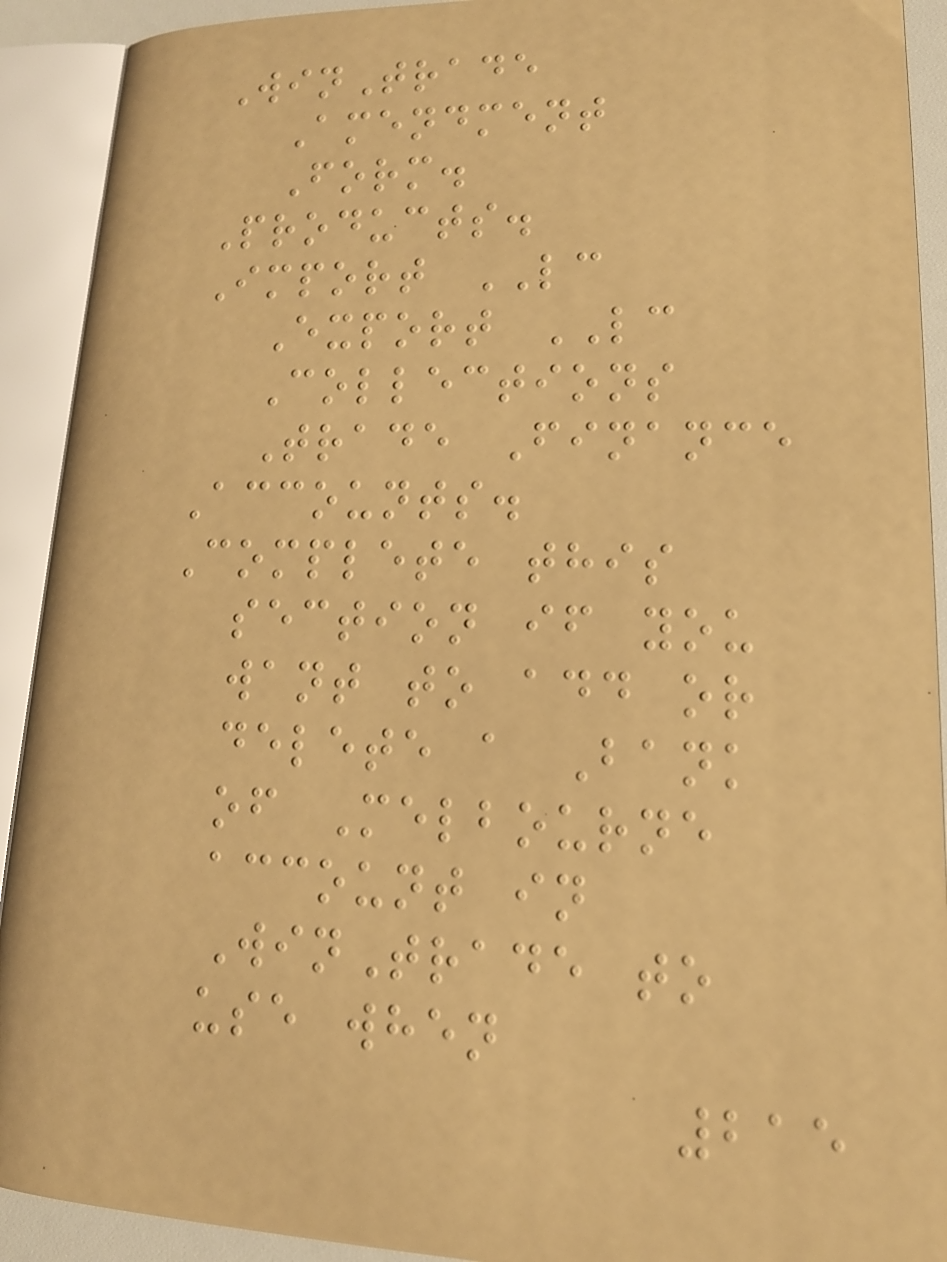WinTrade
Amendment
Form.
Products.
Import LC
Export LC
Collections
Trade Finance
Accounts.
Complete this
section if you
want to add or
delete a Bank
of Melbourne
account in
WinTrade to
use when
215
